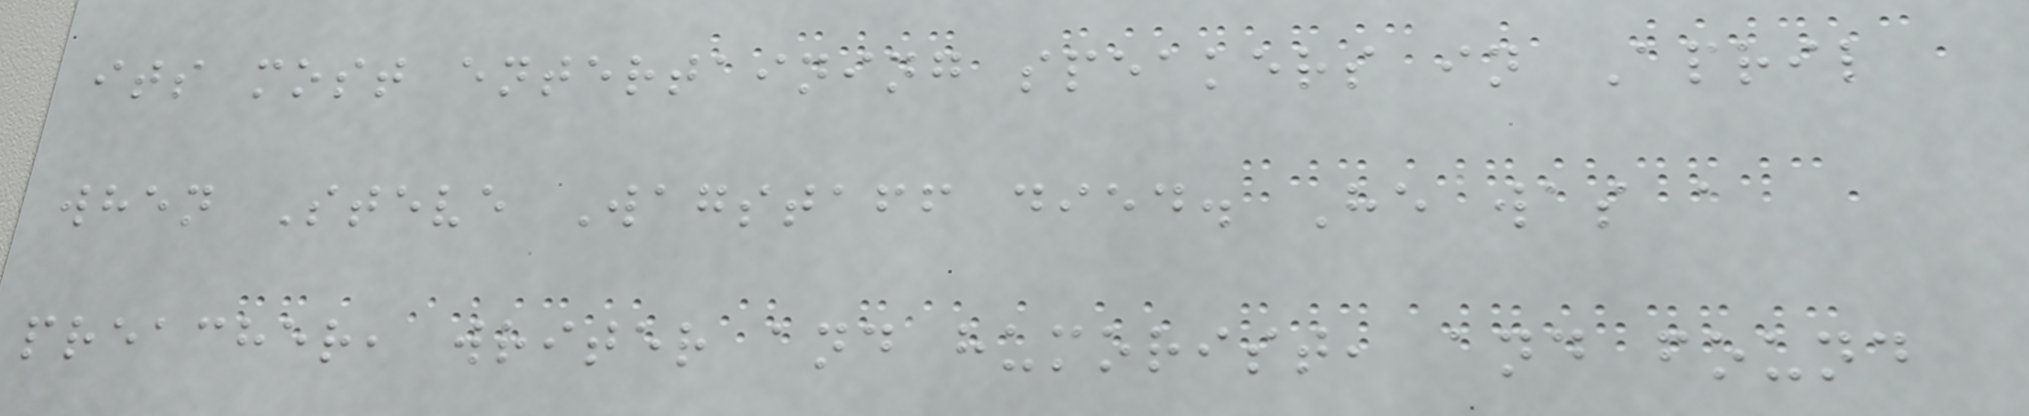its most entertaining speakers in April
when Steve Wagstaff died. He was a
preacher, writer and humorist, and found
